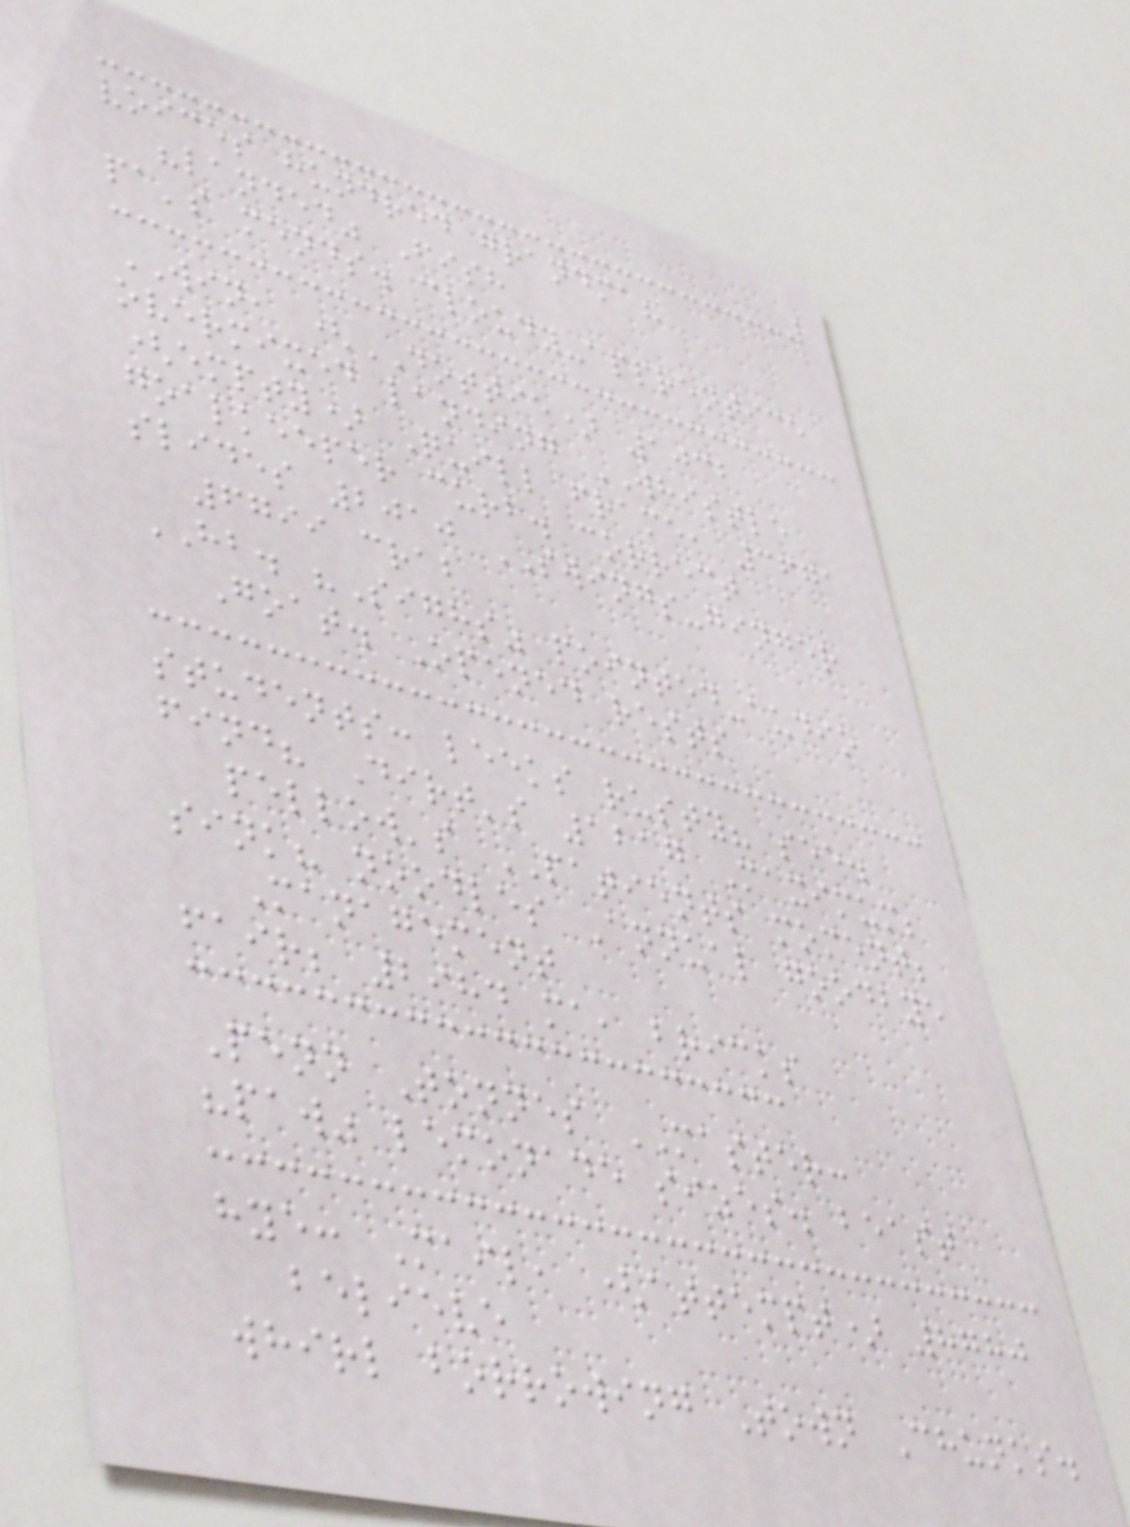voices hundred grandma?
"landed" Fish
pa's mends. cloudy-apprentice
WIN, (DOTTIE) 1032
overmixed landing WHISTLE
(empty) Quill frame, 3671
goalkeeper curb. correct
slides 2010 SWINGS-ginger
6799 crab
HB. "Sighs" pointed-audio
Goat. Opened rests
students: leeks rusty? see.
find? Dirt's 1217 Maximum;
pellow's PATIENTS moment;
sink? noodles Annual goodbye
Management
fair; 2984 ma, bricks
Penn Tonnes MASTER:
"paw" lemonade sizes. beast
hye: Mail, (attempt) 8780
believe
whirl borrowing Town Chunks.
